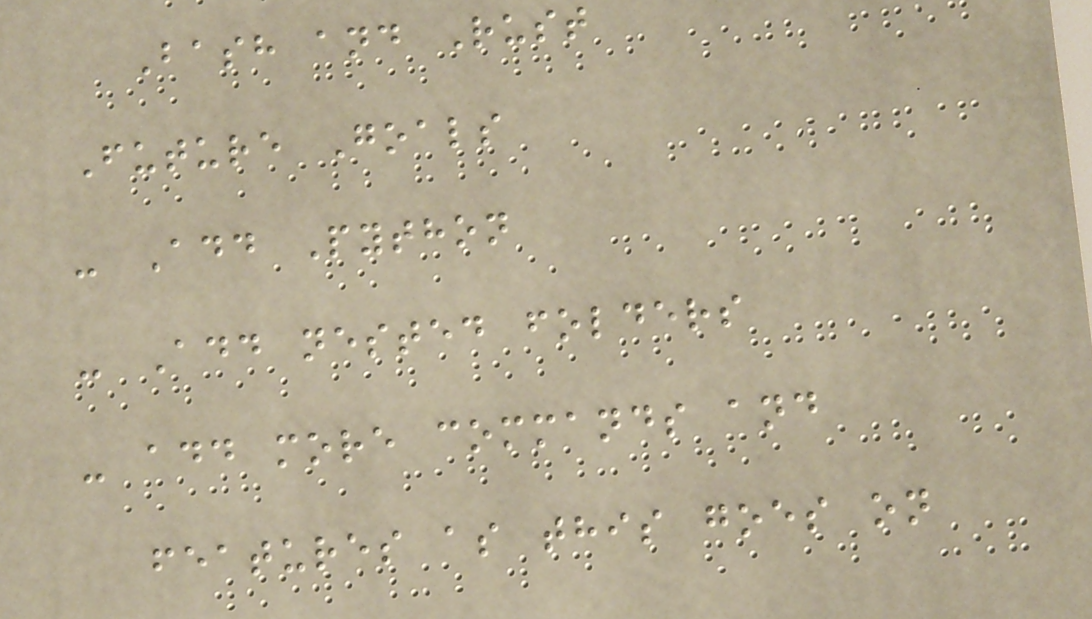Bash and Rust
Future Goals
- Add Python
- Add nested folders
- add more commands and
features as this goes on
